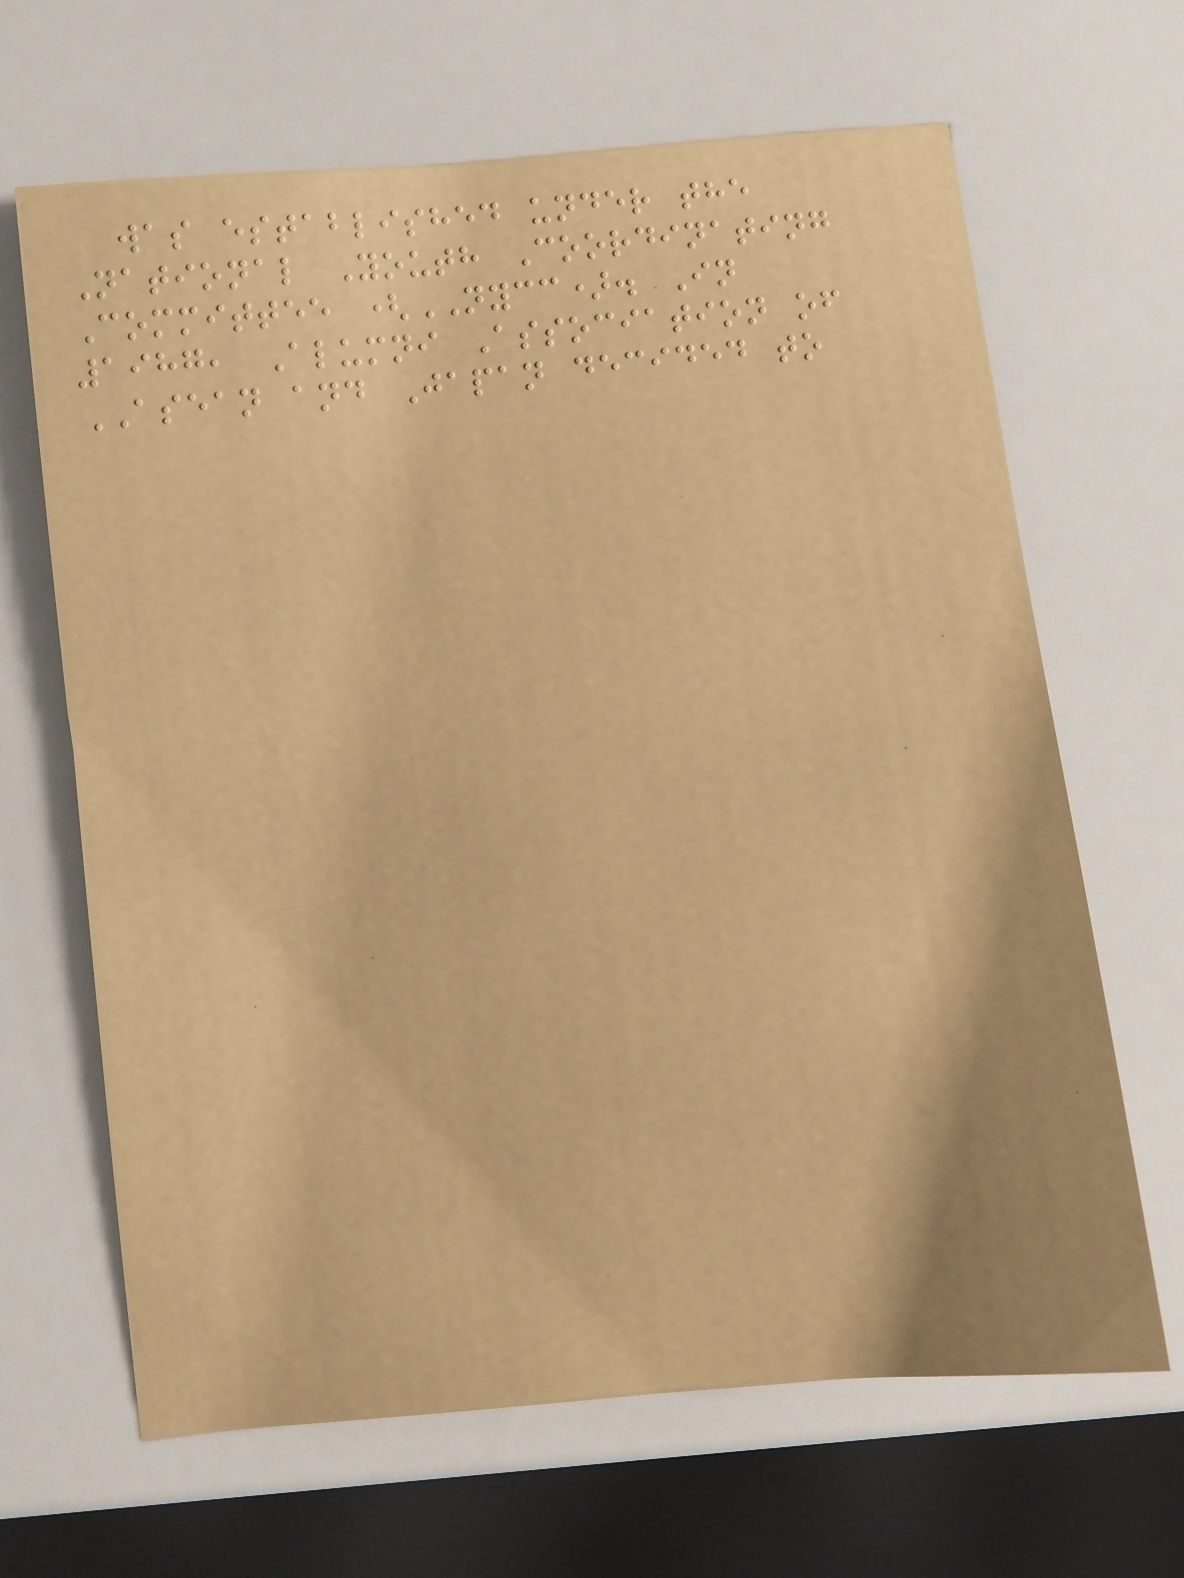was established under the
National Youth Coordinating
Committee (NYCC). In
1987, Alumni Association of
ASEAN and Japan decided to
